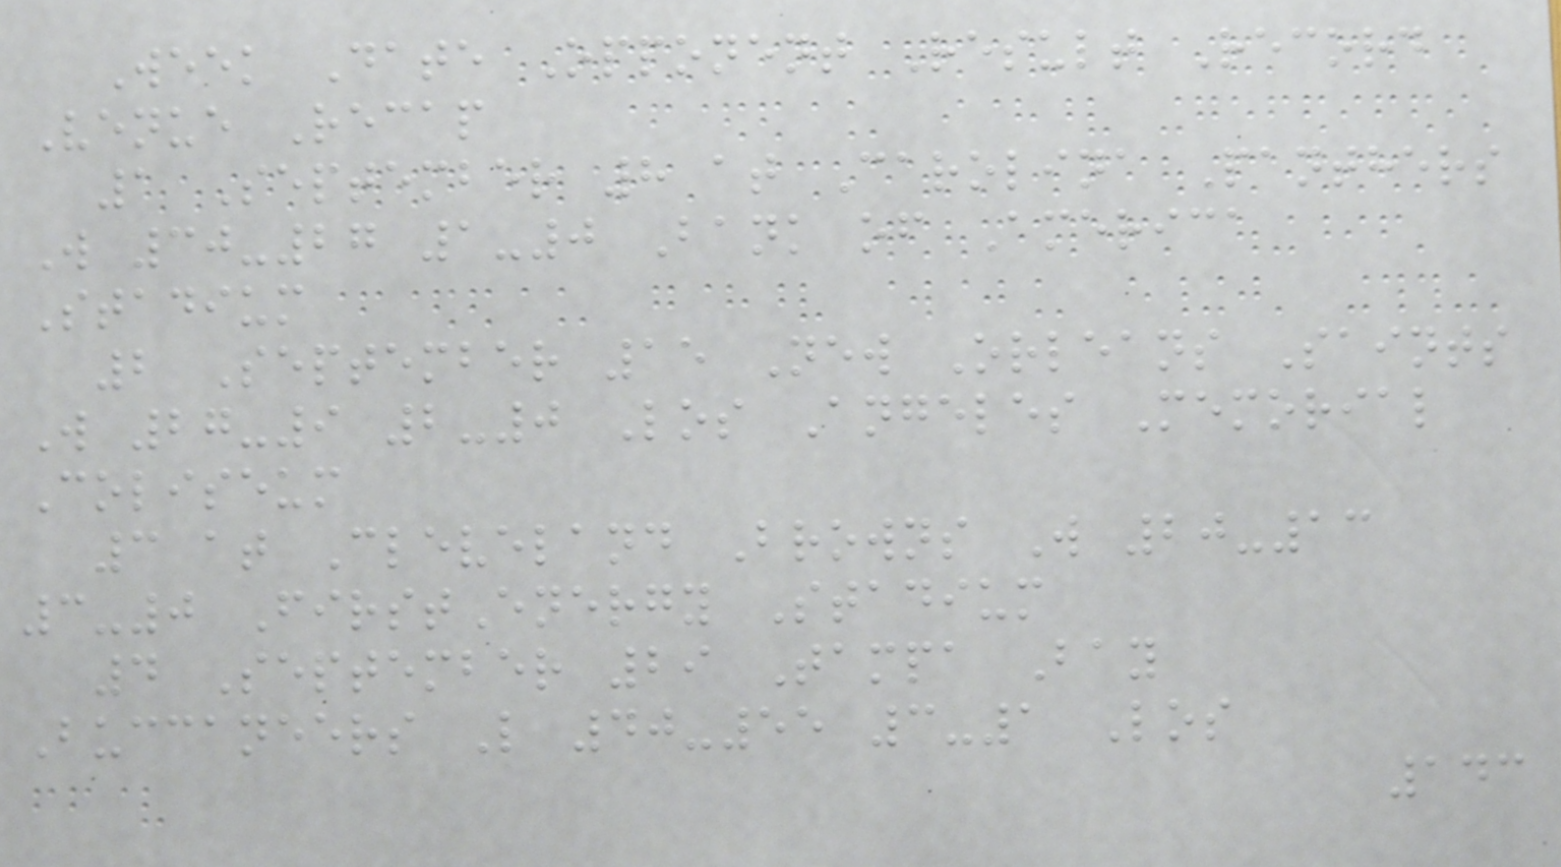Week Date Opponent Result Record
Venue Recap
1 September 8 at Carolina Panthers
W 30-27 1-0 Bank of America
Stadium
2 September 15 New Orleans Saints
W 27-9 2-0 Los Angeles Memorial
Coliseum
3 at Cleveland Browns W 20-13
3-0 FirstEnergy Stadium
4 September 29 Tampa Bay
Buccaneers L 40-55 3-1 Los
143
